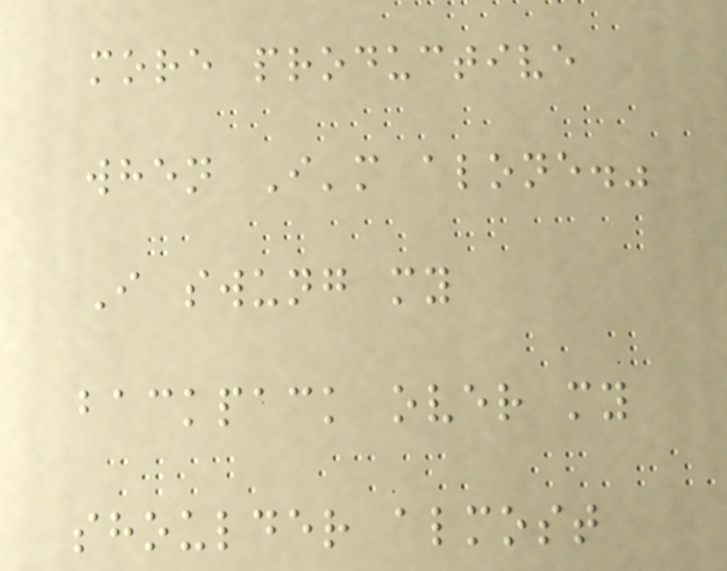more productive
when I'm alone."
I swung my
backpack over my
shoulder almost
